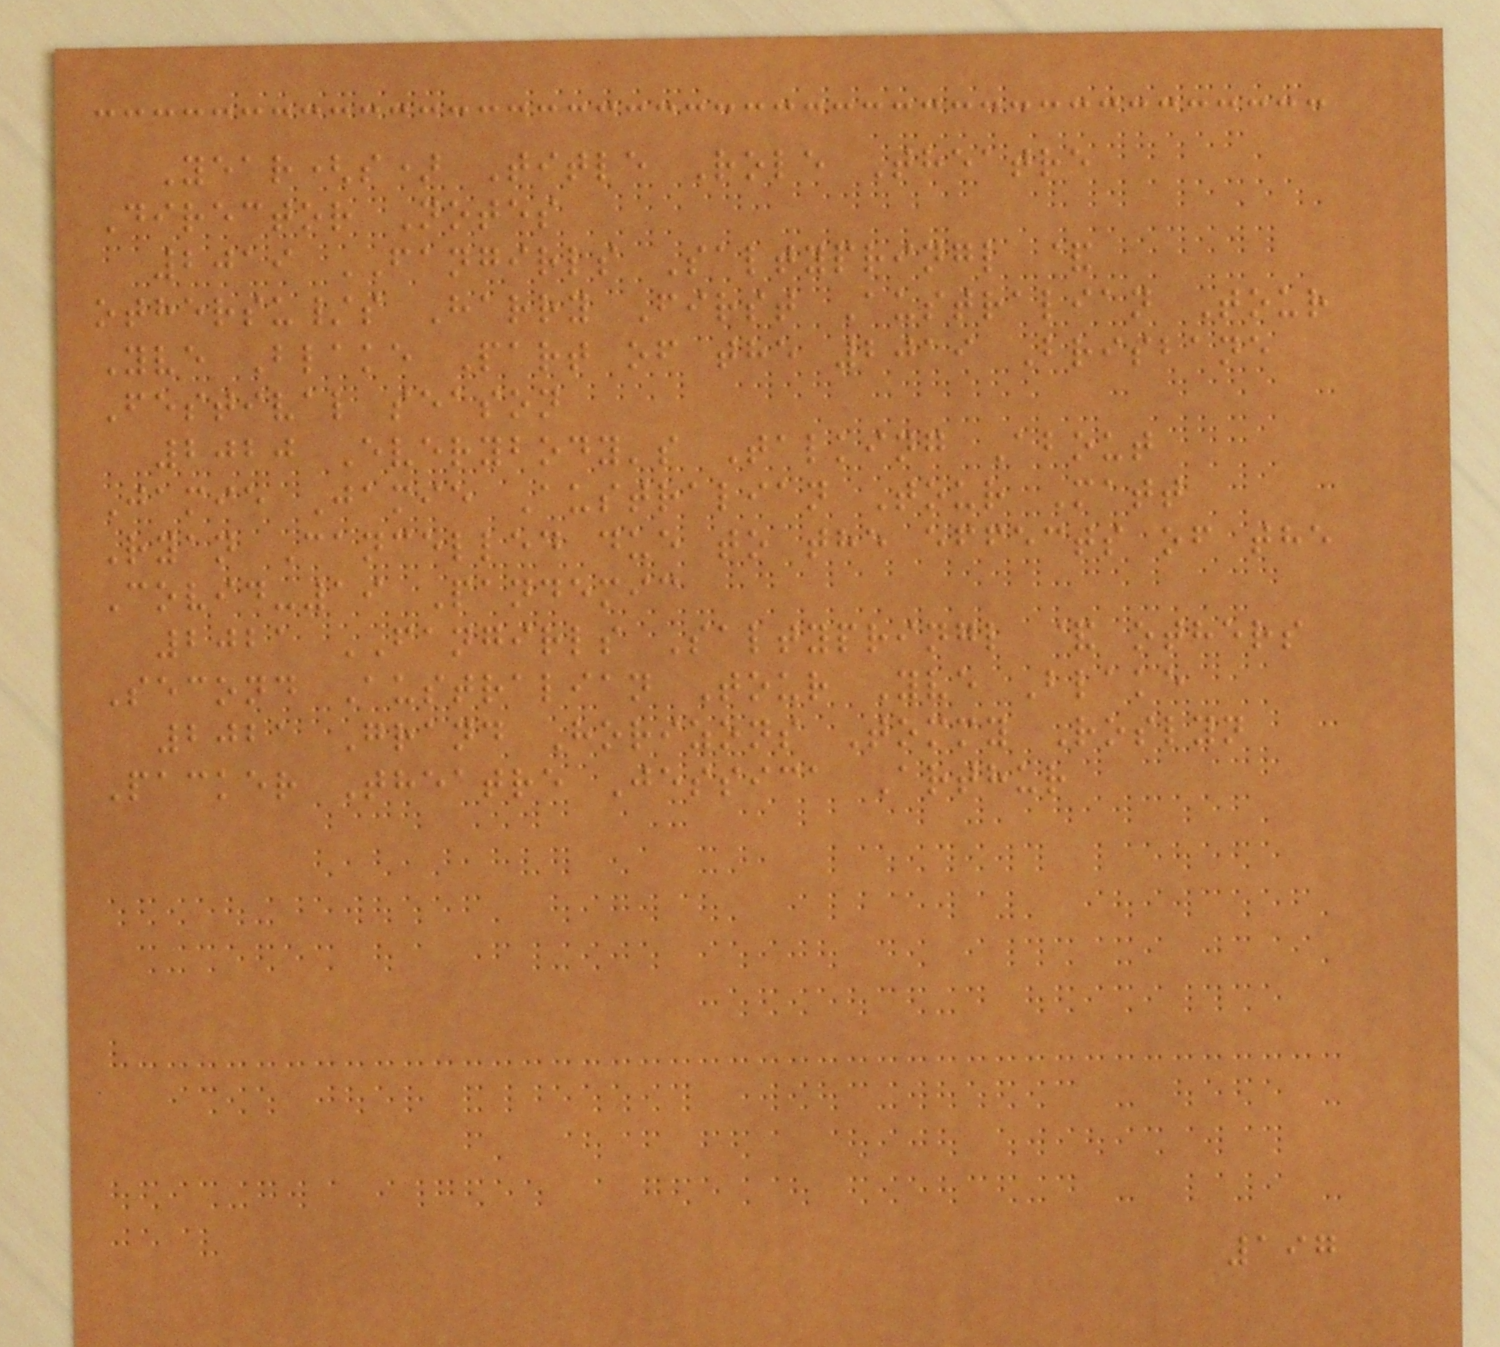Year(s) Title Role Theatre
Director Notes
2019 FANGIRLS Saltypringl &
othersu/s Harry First Australian Tour
Yve Blake Part of the 2019 Brisbane
Festival season
2020 Everybody's Talking About
Jamie Jamie Australian Tour Matt
Ryan Cancelled due to the effects of the
Covid-19 Pandemic
2021 FANGIRLS Saltypringl & others
Second Australian Tour Yve Blake
2021 Grand Horizons Tommy Roslyn
Packer Theatre Jessica Arthur
197
